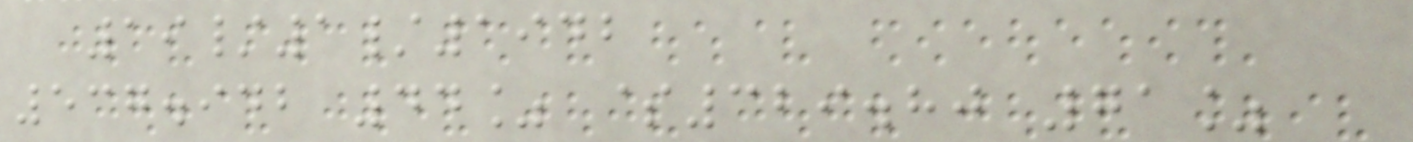19/1/1942
537.942 44% $329.80 71%
